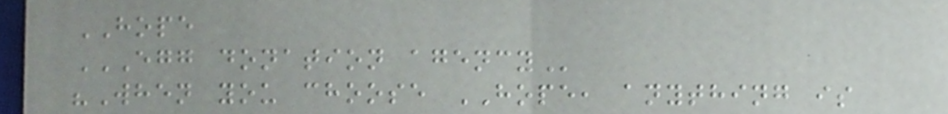HOPE
EGG DONATION AGENCY
"When you choose HOPE, anything is
